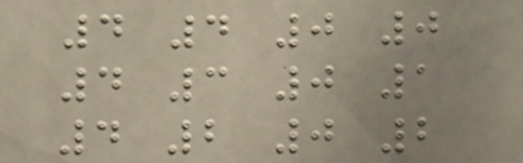4 4 0 0
4 3 0 1
4 2 0 2
